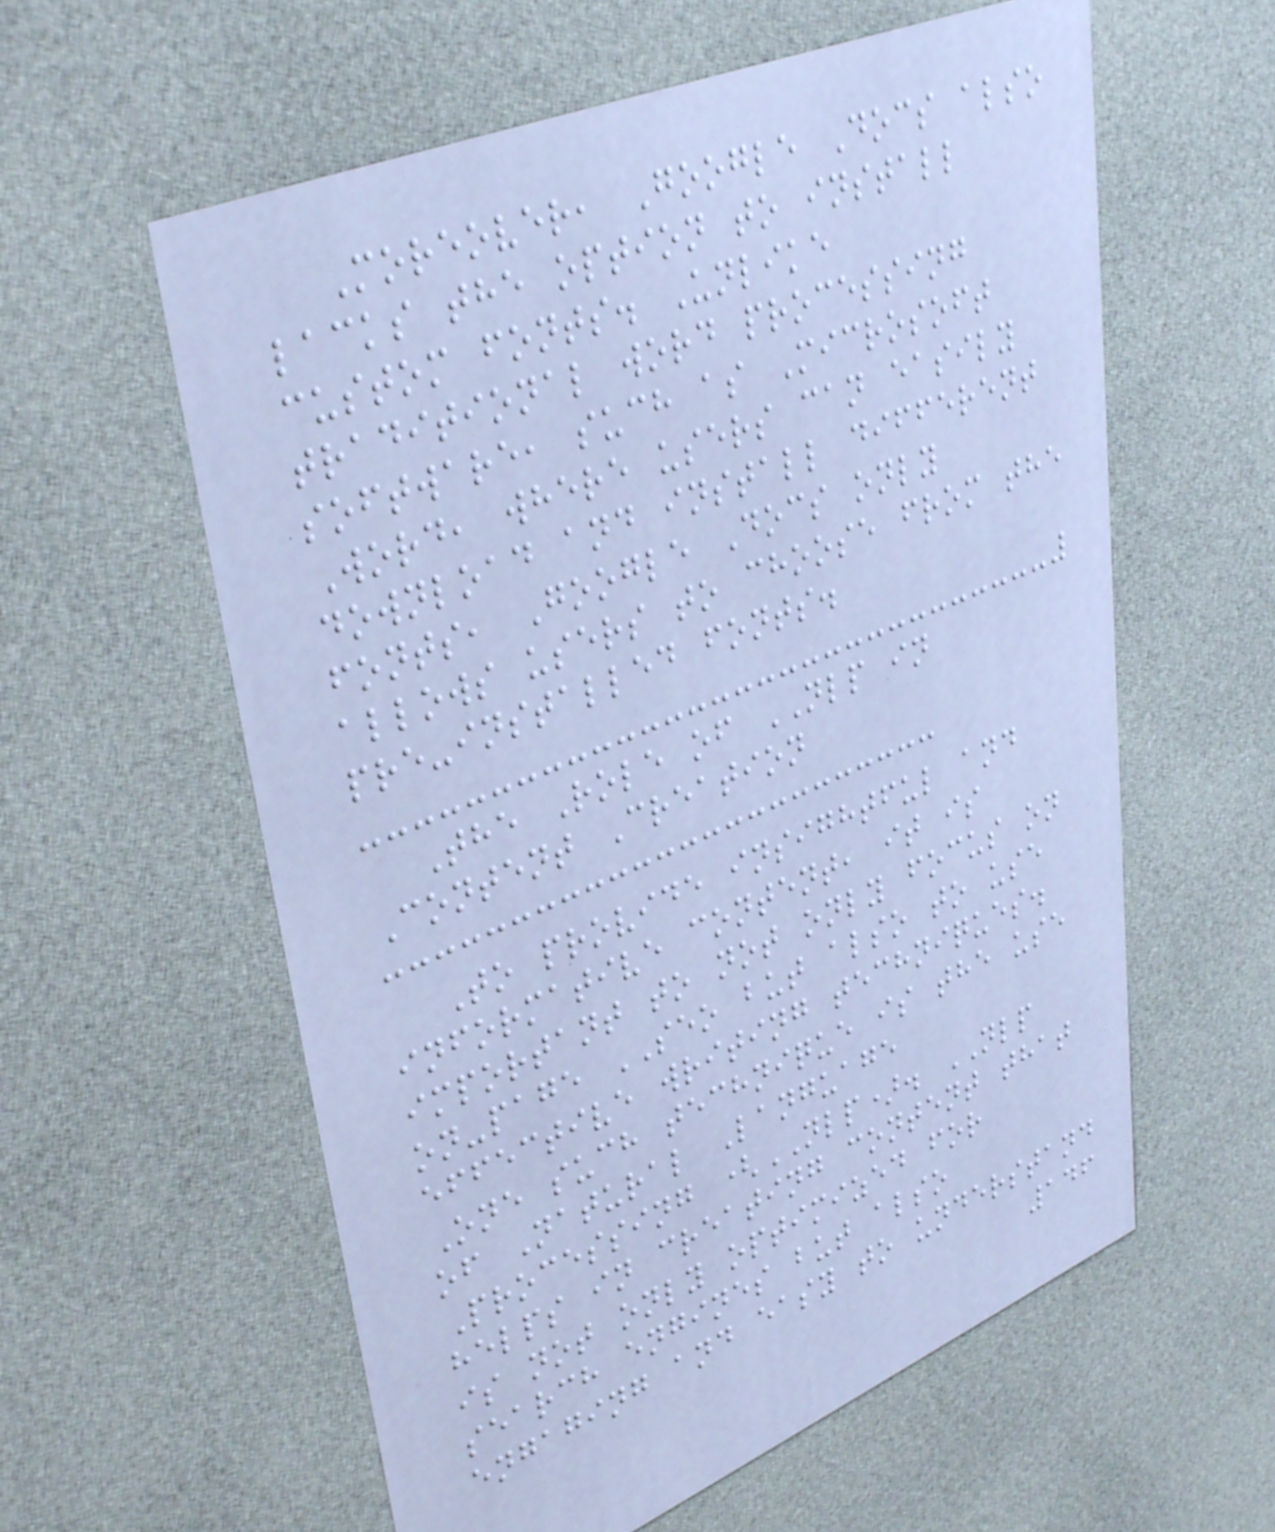Moreover, Google Docs also
lacks the option to install
custom fonts. Unlike
traditional word processing
software, such as Microsoft
Word, where users can easily
download and install different
fonts, Google Docs only
allows users to choose from the
pre-installed fonts.
The Role of NLP in
Content Creation
To provide insightful and
informative content, it is
important to not only focus on
on-page SEO but also to use
effective writing techniques.
One such technique is the use
of Natural Language
Processing (NLP). NLP
helps in creating content that
is not only optimized for
search engines but also
engaging and easy to understand
146
